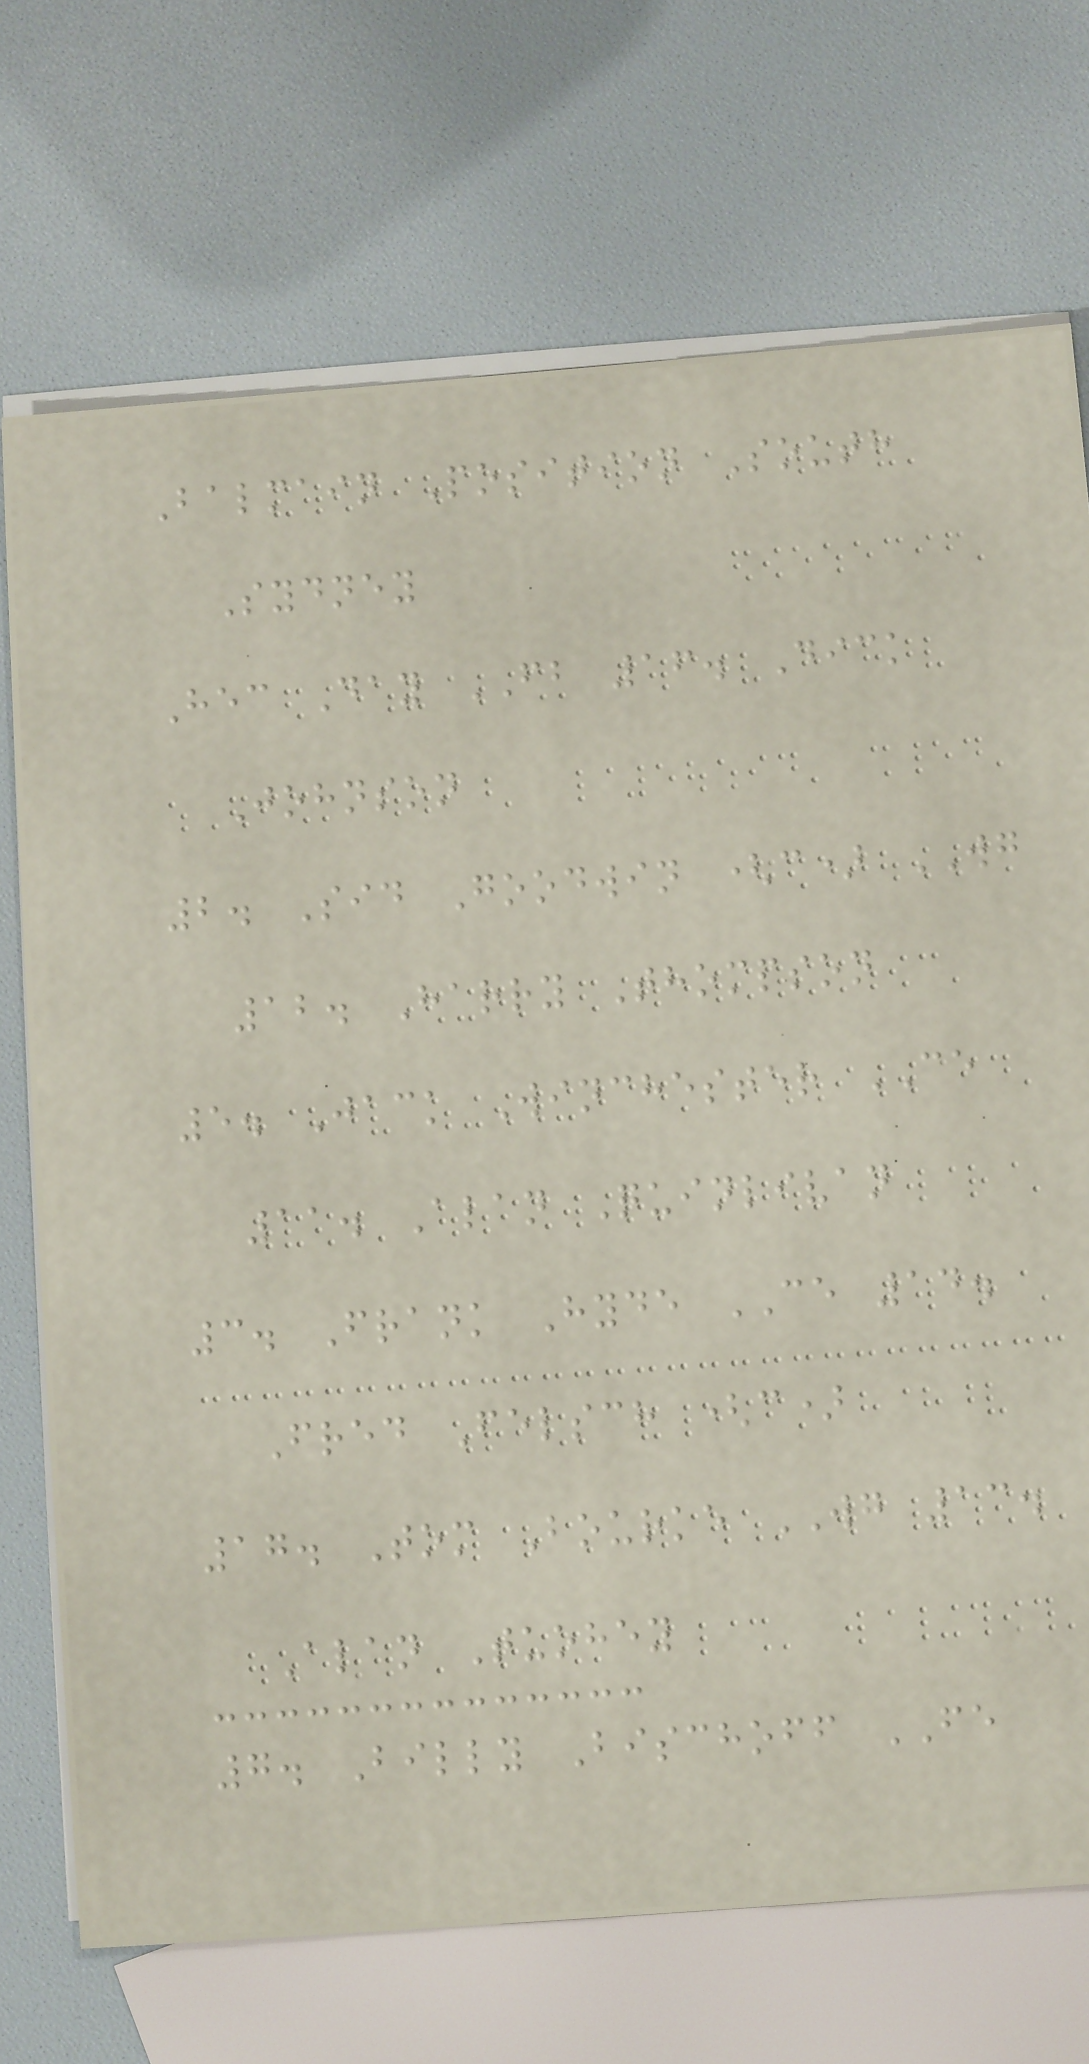Balmain Position South
Sydney
Hec Day FB 16. Dick
Johnson
2. Sid Goodwin (c) WG
12. Harry Thompson
5. Jack Winchester CE
11. Alan Quinlivan
3. Frank Hyde CE 14.
Fred Felsch (c)
17. Tom Bourke WG 13.
Alan Tuohey
7. Billy Bischoff FE
